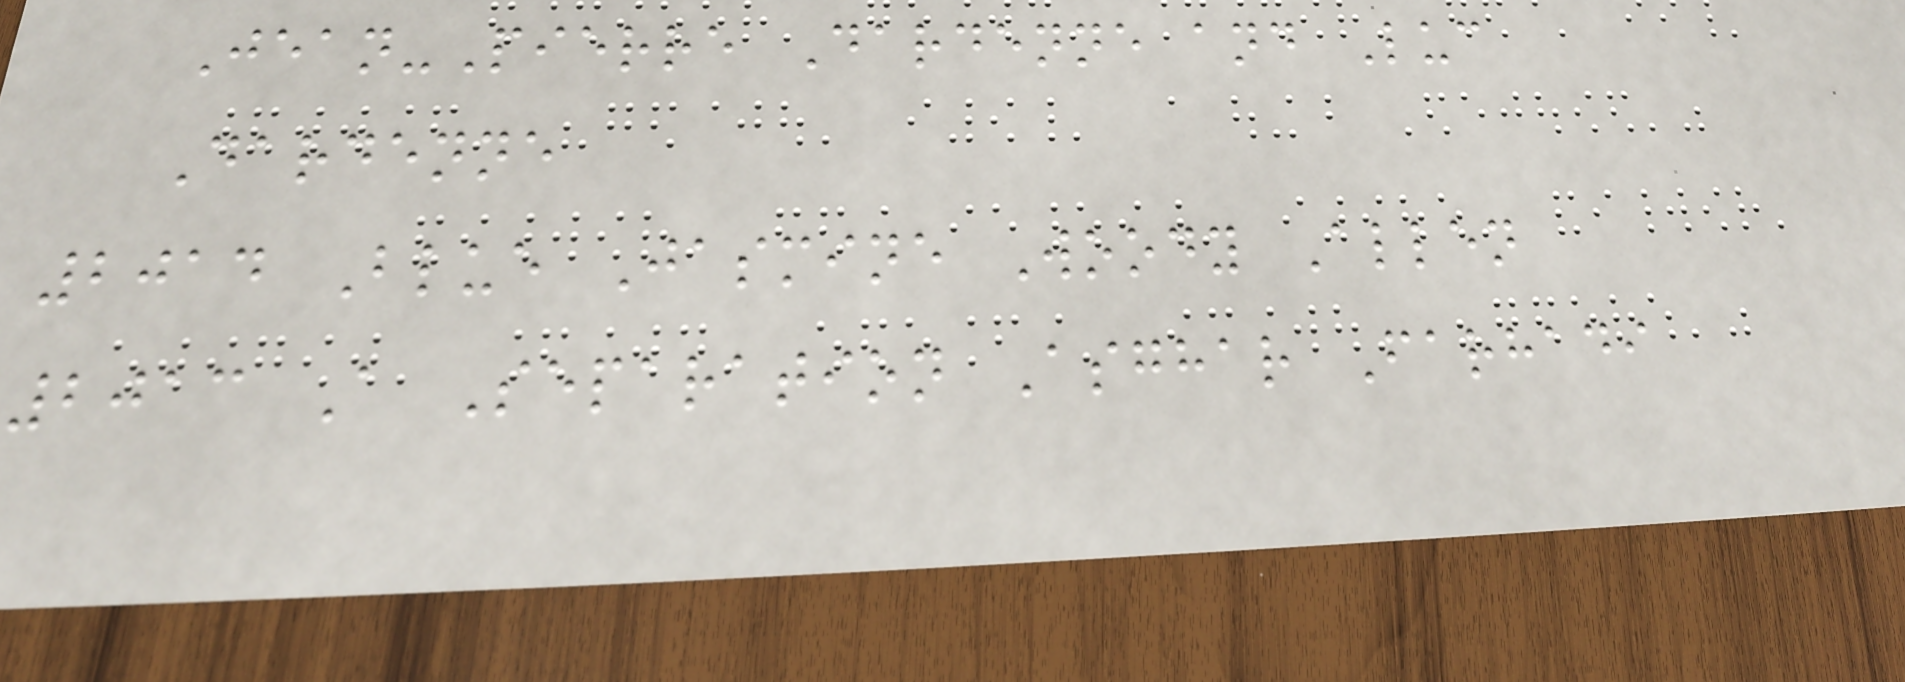Jean-Pierre Dardenne and Luc
Dardenne
2014 Blue Jasmine Woody Allen
2013 A Separation Asghar Farhadi
